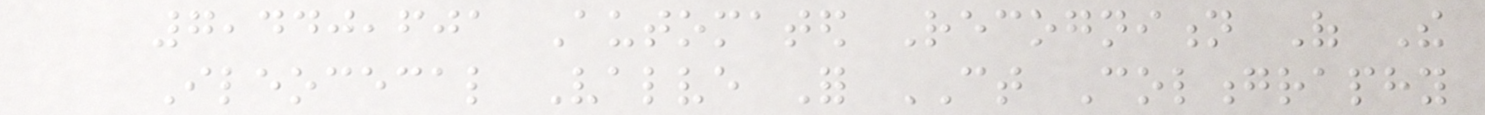7,440,601 Automated Recognition Of The
Ileocecal Valve For CT Colongraphy
